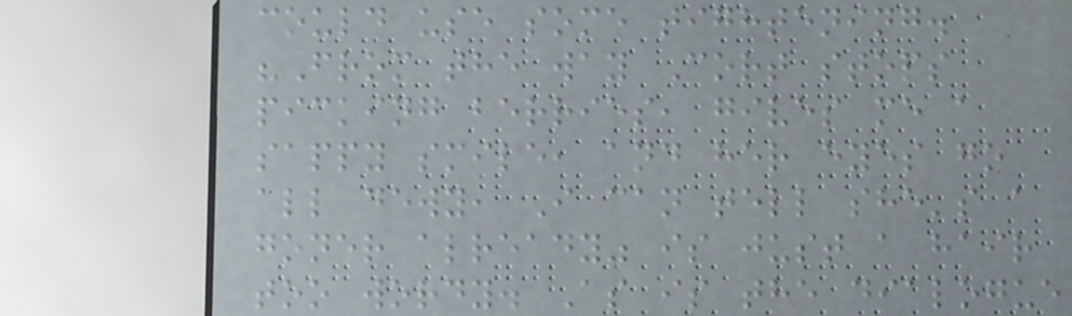could use some tightening.
"From the way Cort stops
picking berries, gives me a
sappy smile, and her eyes go
all dewy, I can tell she's a
goner already" is just a hair
too wordy. As is the dialogue
